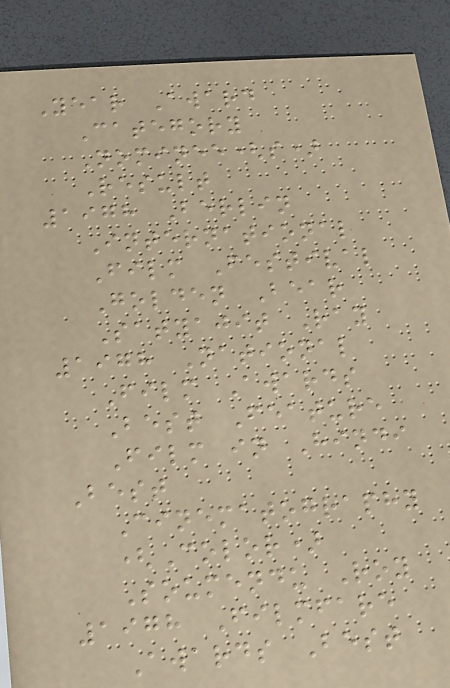Year Award
Category
Nominee(s)
Result
1978 Berlin
International
Film Festival
Golden Bear
Satyajit Ray
1978 National
Film Awards
Best Feature
Film in Hindi
Best
Cinematography
(Color)
Soumendu Roy
1978 Filmfare
Awards Best
